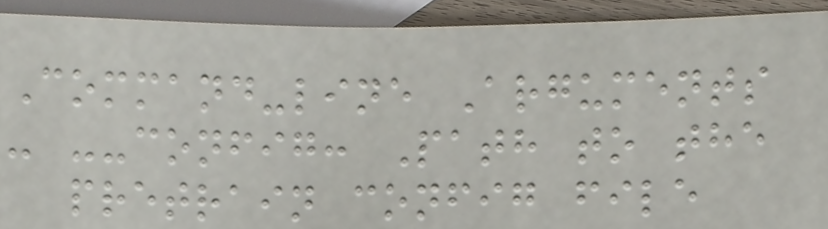Command-line Arguments
- --config: Path to the
pretrain config file
